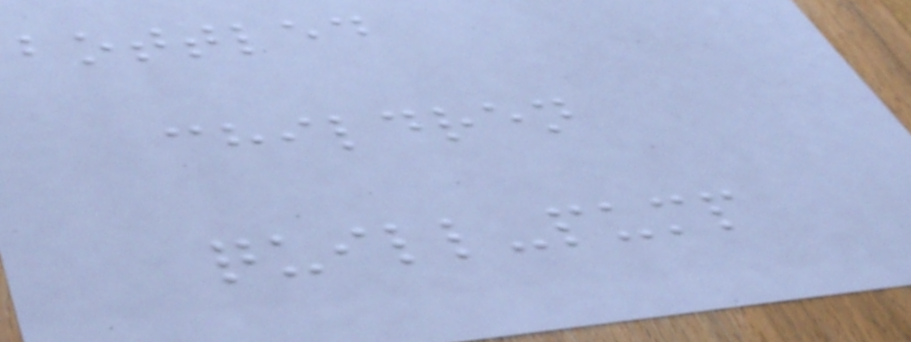bottled
children
quill-pump
